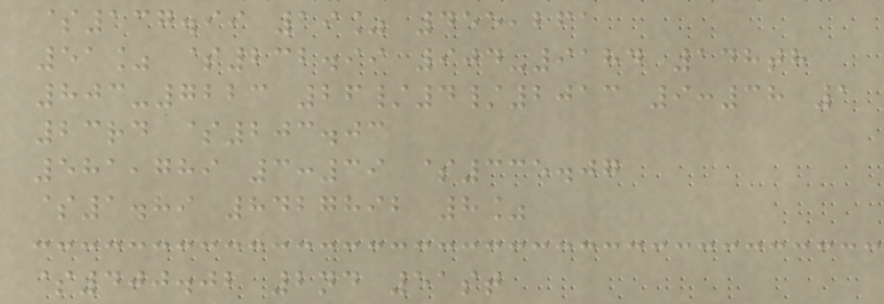$137.99 19% 455,261
51% $232.99 904-9184 148th
803-7223 26/4/2013 9:38 1
23rd $203.03
581,789 3:39 $335.07
$1.89 8427892 8%
$400.02 2nd 51st
